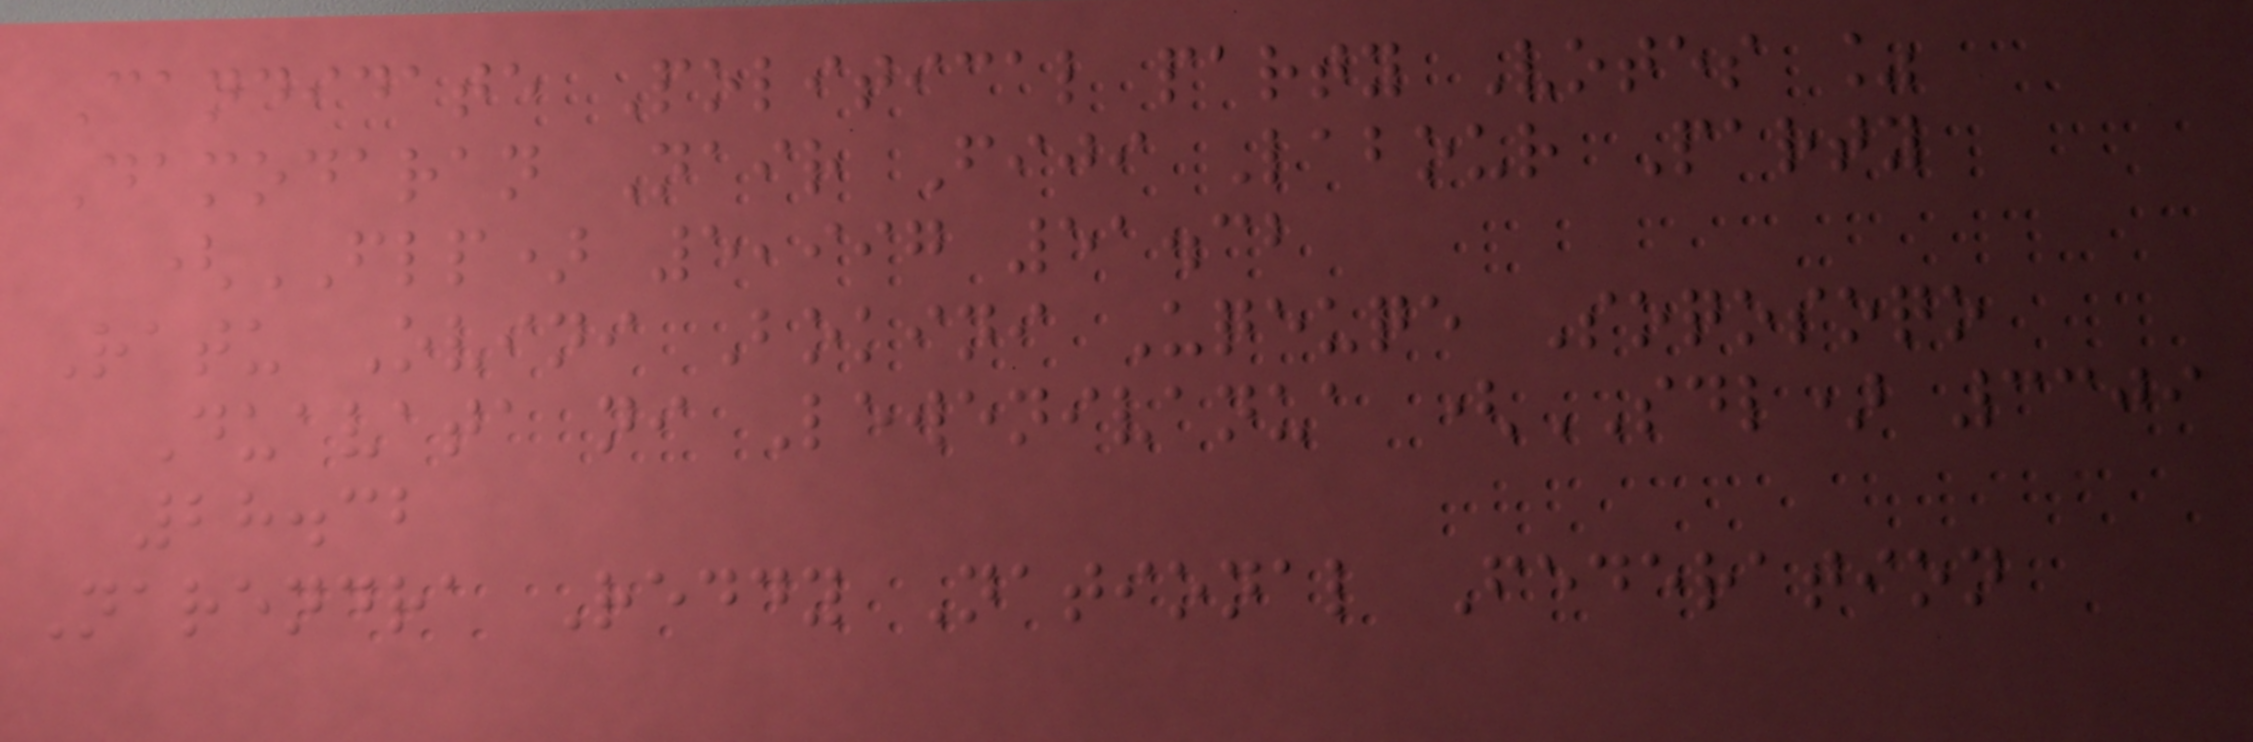Candidate Political party Votes %
Damodaran Nair Fiji Labour Party
(FLP) 5,997 51.32
Ratu Ovini Bokini Uqeuqe Soqosoqo
Duavata ni Lewenivanua (SDL) 3309
28.32
Narendra Reddy National Federation
